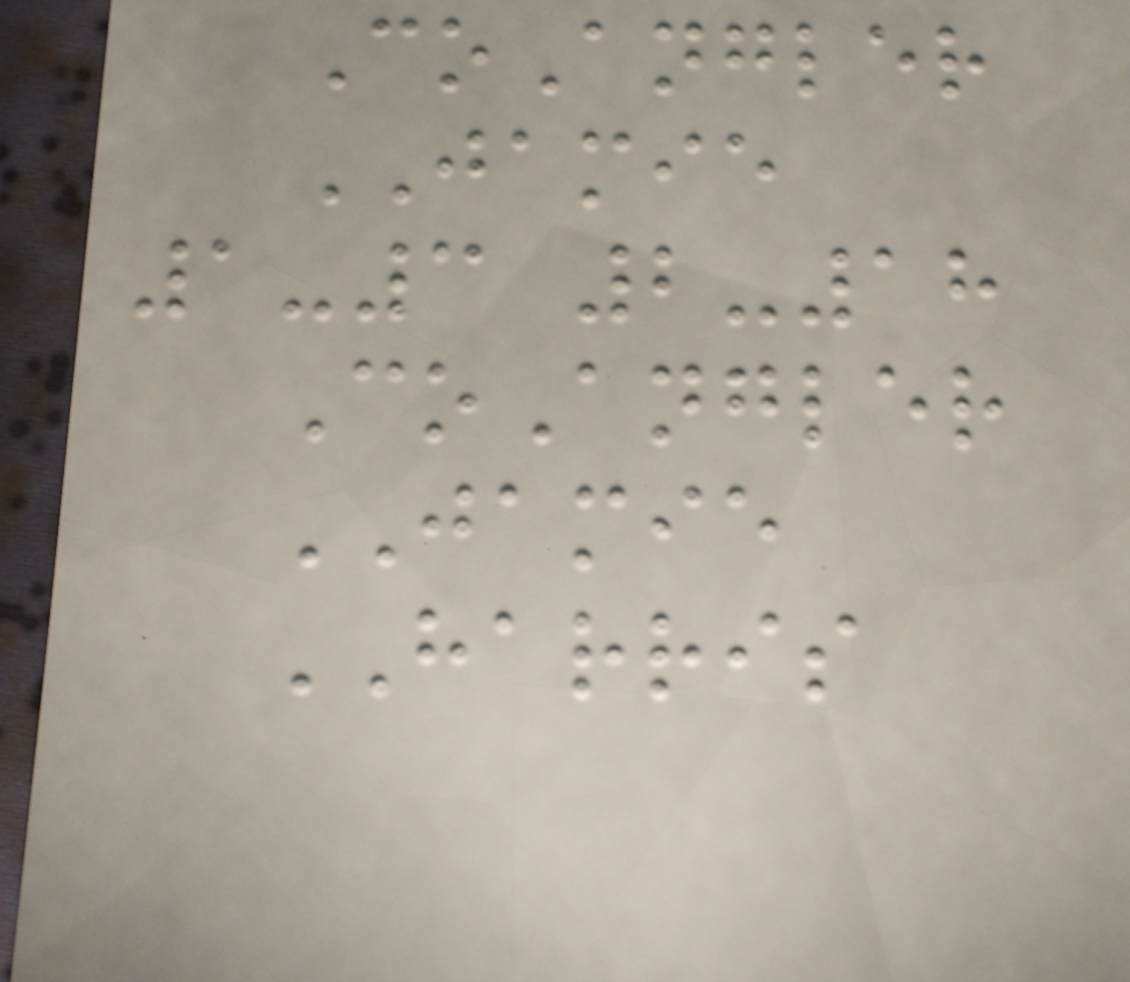CoAngler
JAMIE
1-3 2-18
CoAngler
JAMIE
HARRIS
